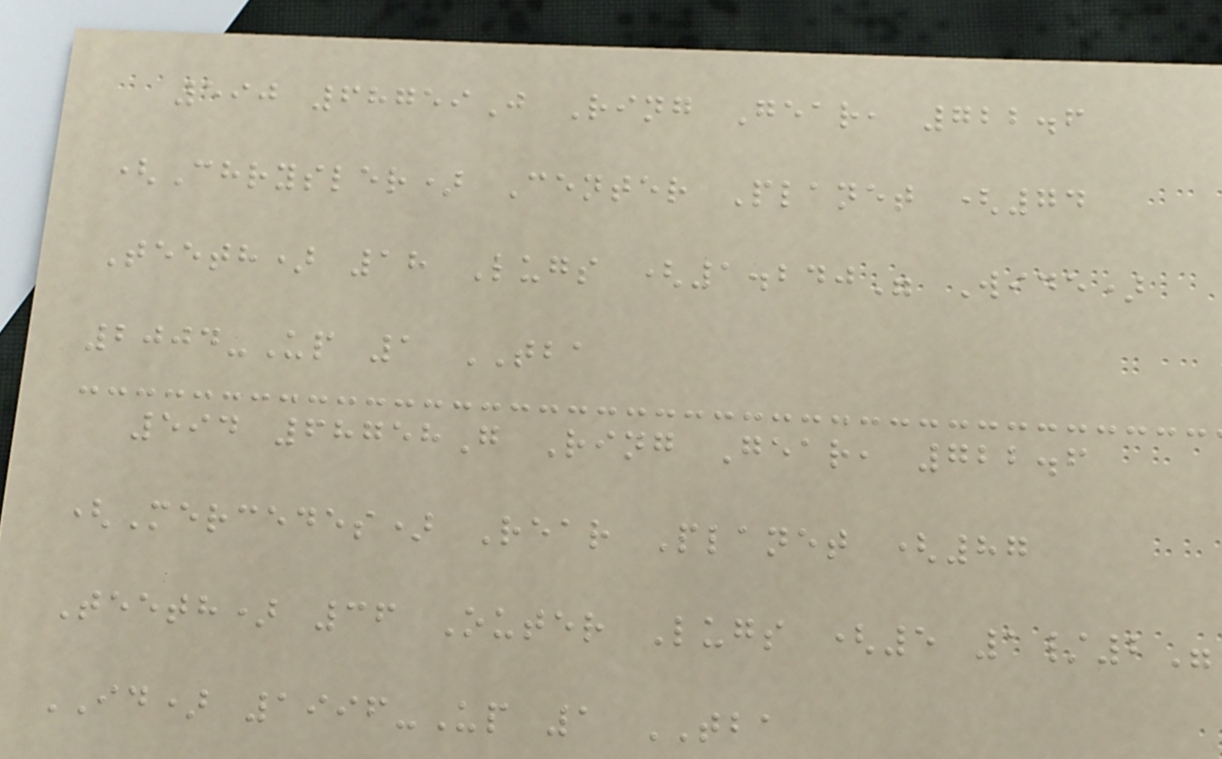590 68759J Ring Gear, 722.6
(Chrysler) Center Planet (74
Teeth) 18 Lugs (1.240" Wide)
2004-Up 1 TBA
594 68758G Ring Gear, 722.6
(Mercedes) Rear Planet (87
Teeth) 36 Outer Lugs (5 1/2"
ID) 1996-Up 1 TBA
